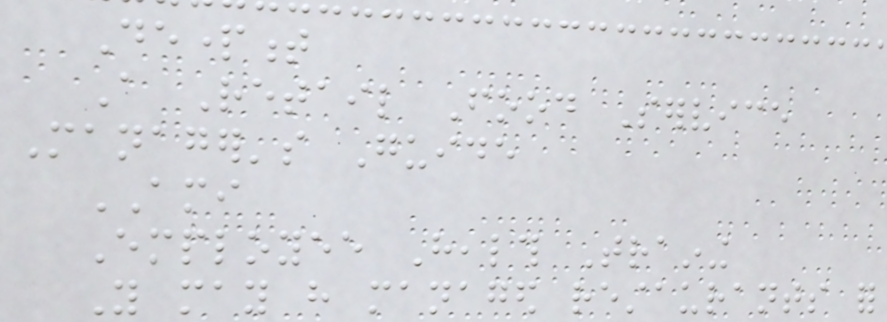Department
A Retail Food Service
Manager's Guide
AMI
Employee Health Training
You may have managed restaurants for
